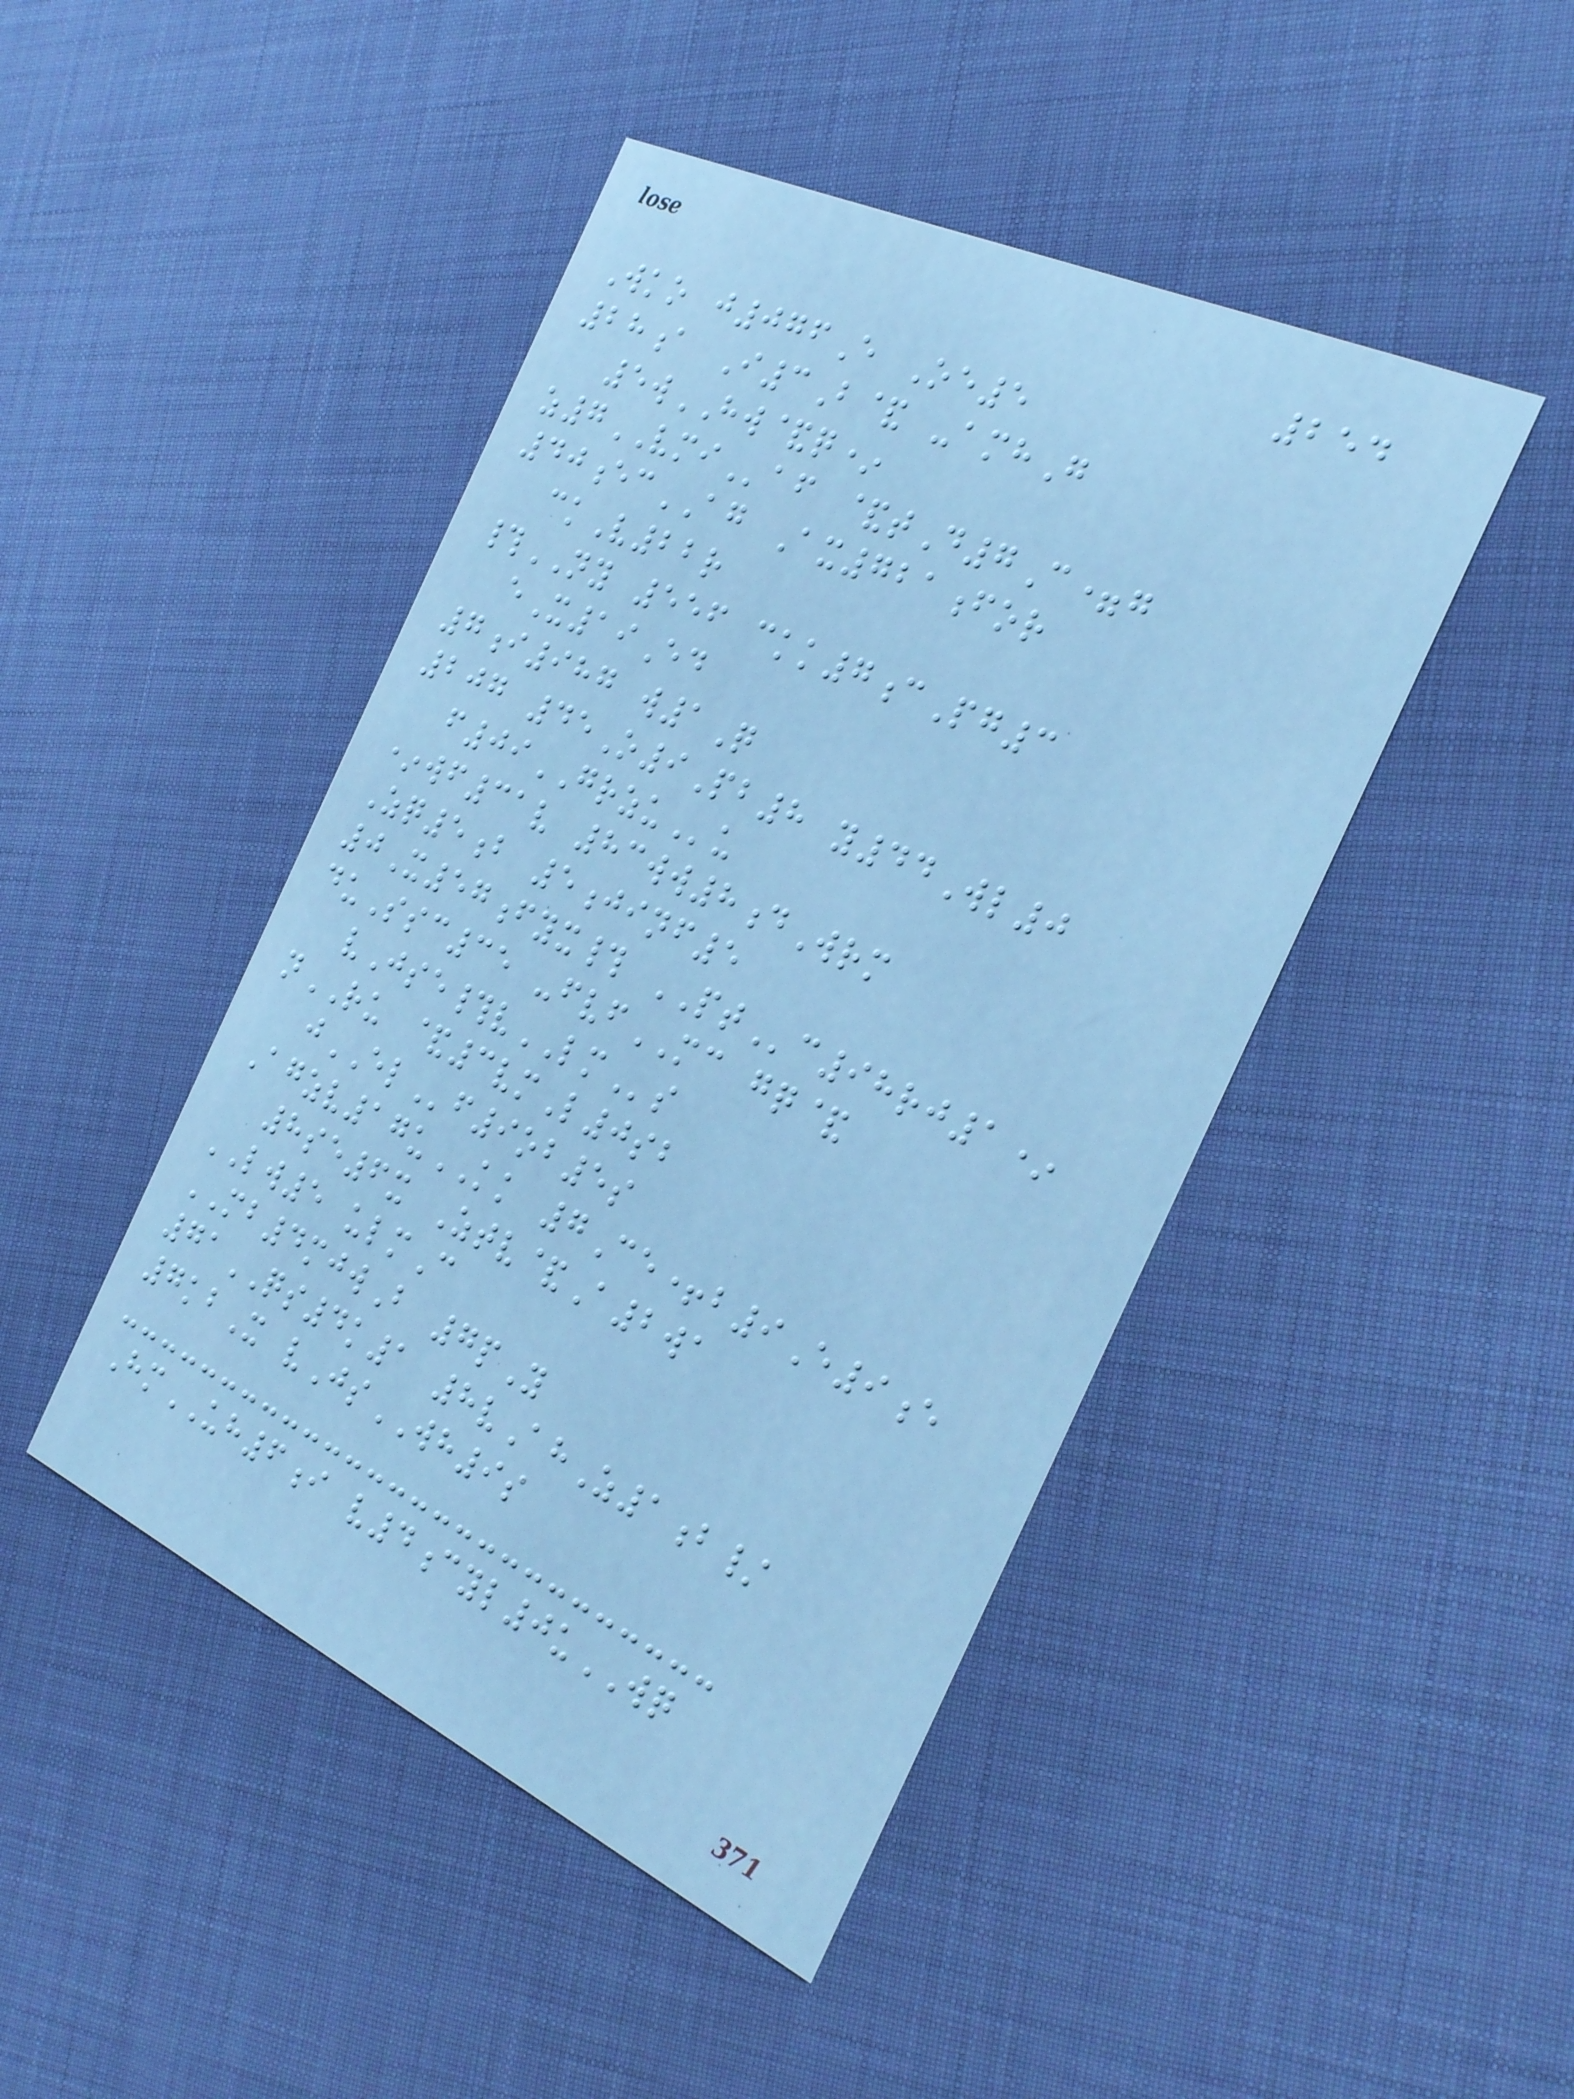254
Wko j076E Oe5
28a I3B& -amhG
5wHW&q*
z7VMIaf &tD7C=g
40ecAG Ax721for
ckV22r
#NY 556 ckk7cPg3
eX19Ed
7i987 w1Q
207 45O9Pb8 y44Wl0
f09GRZUu
*wf31v 83ww8dWrm
Zq5b 5jinf5
0X57fyx# PTc98rj1*
duSsc35 -fvfMC gq&
vJse#vLMs
nRU &3vmL0sb
jELf9ob5s
Agzv17uKK 7Ce+b9E9e
8se6x Ztv&A2wa
LW5 ulmC
MB4mjwB 7pY
71QS4k1 8vAhZ1b/
7kbX vJsWH9s
HmUH6i v4cyl0uWQ
